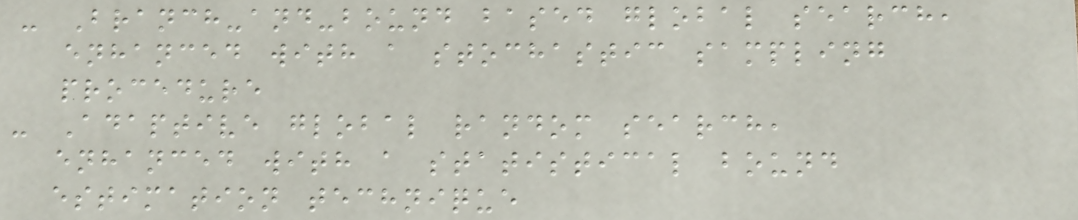- Branch-and-bound based global search,
enhanced with a stochastic sampling
procedure
- Adaptive global random search,
enhanced with a statistical bound
estimation technique
